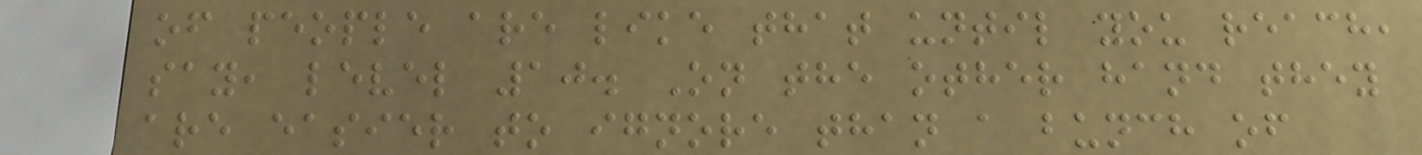of people are like that until you reach,
say, level 10. On the other hand they
are easier to ignore than a bunch of
